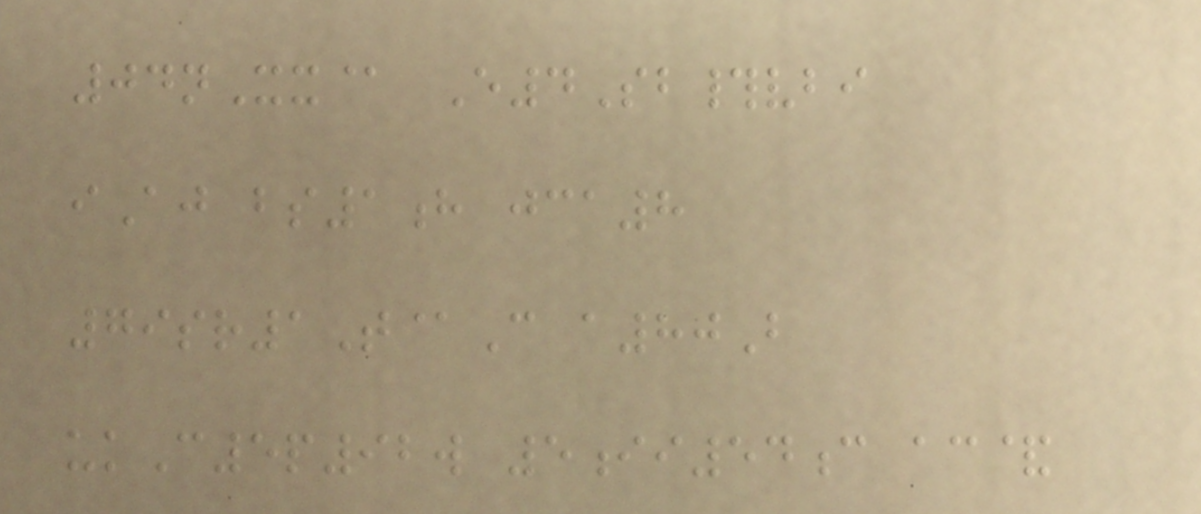04nXx@ E4Sb#vbi
iAj bs1h jca8
79sr1T@C a80B
ukC5p92w 5ii54c ac&
